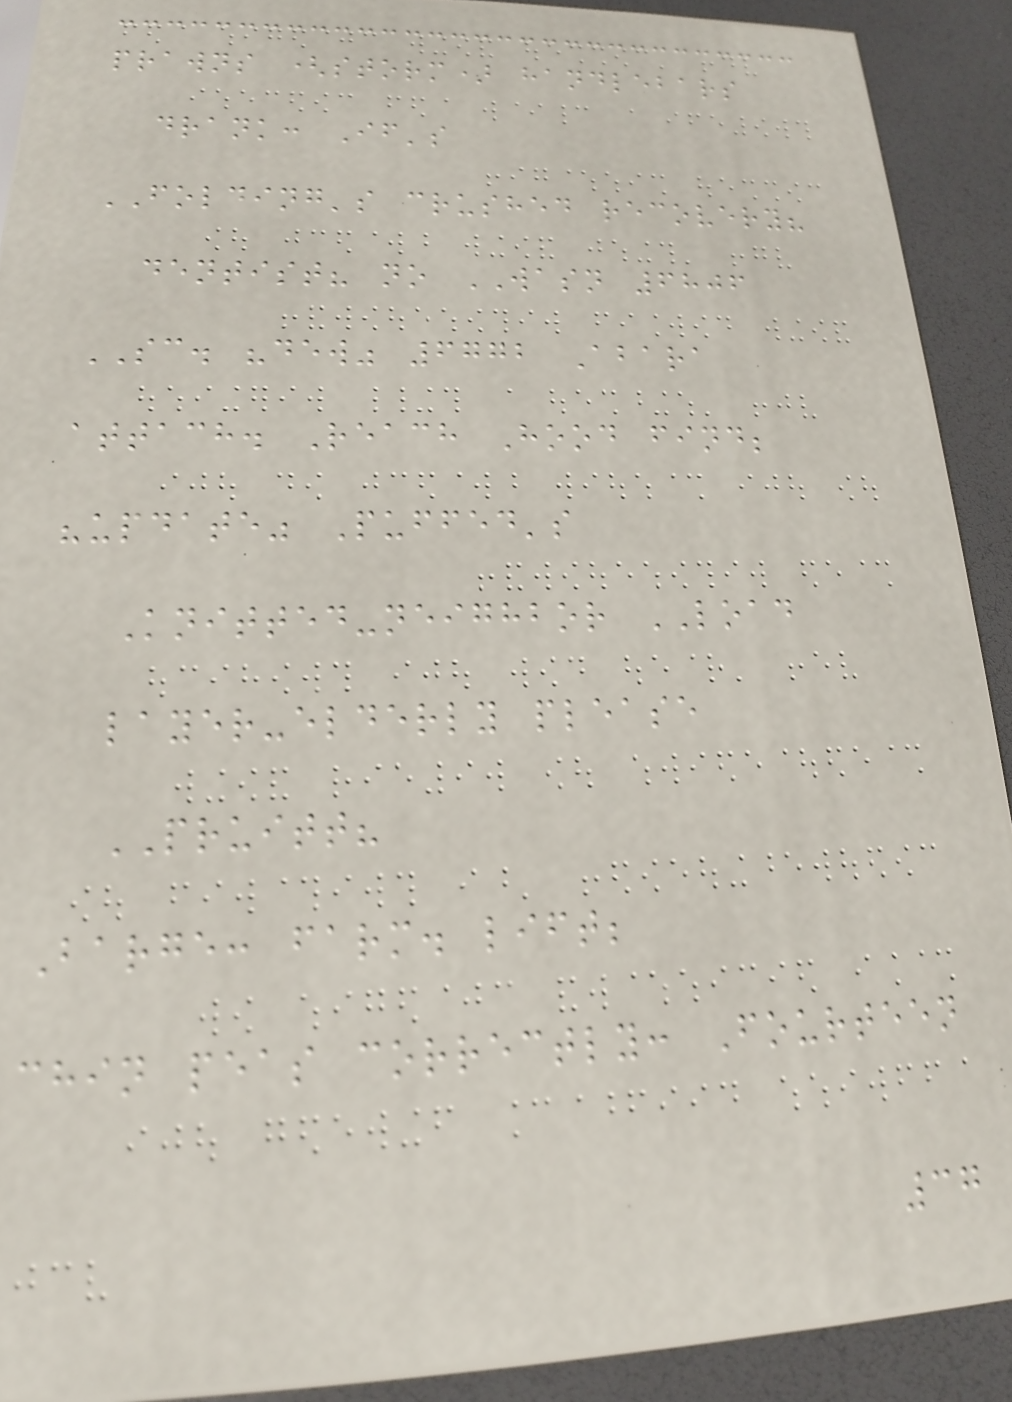prawns (storm) handlebars
drank: If's
FOLDING's crushed recovery?
dentist? no WASN 6806
SC. "dew" 6772 Abara
attach. Reach Hood find;
"update" Puffed's
Knitted-neighbor LOAD
layer-elderly please
PRUITT?
Barge: farm. lift;
chin peas correctly: Fourteen
37
